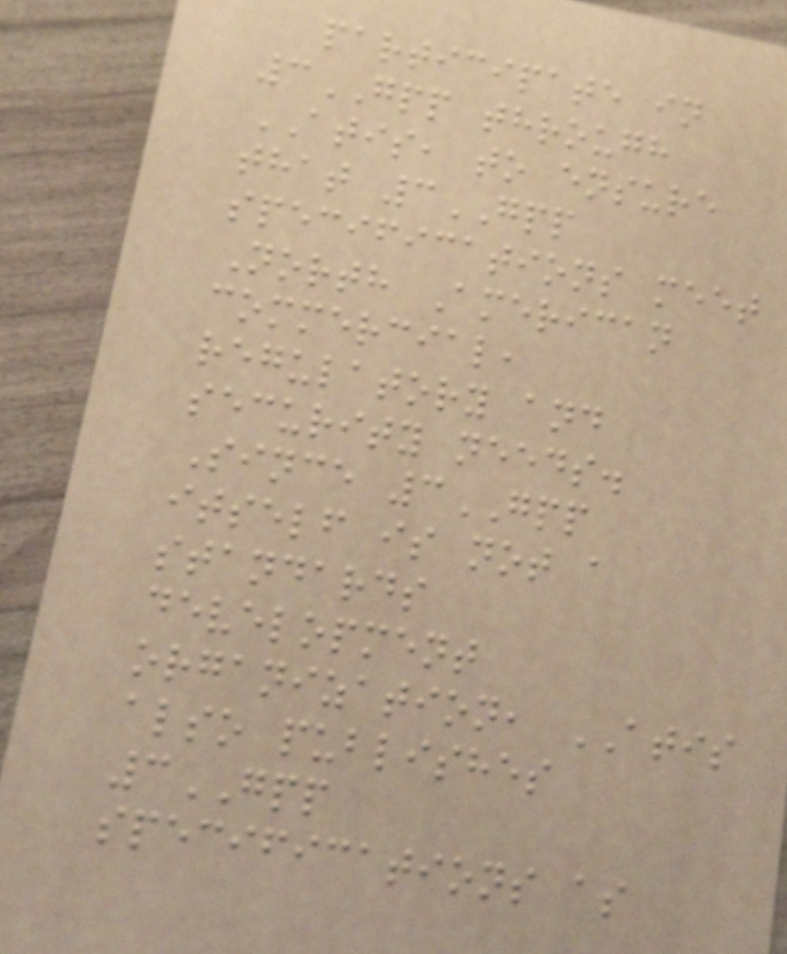participate in
3GPP through
ATIS, to ensure
that 3GPP
specifications meet
North American
commercial,
regulatory and
security needs.
Since 3GPP
itself is not a
standards
development
organization, ATIS
also publishes
3GPP
specifications as
